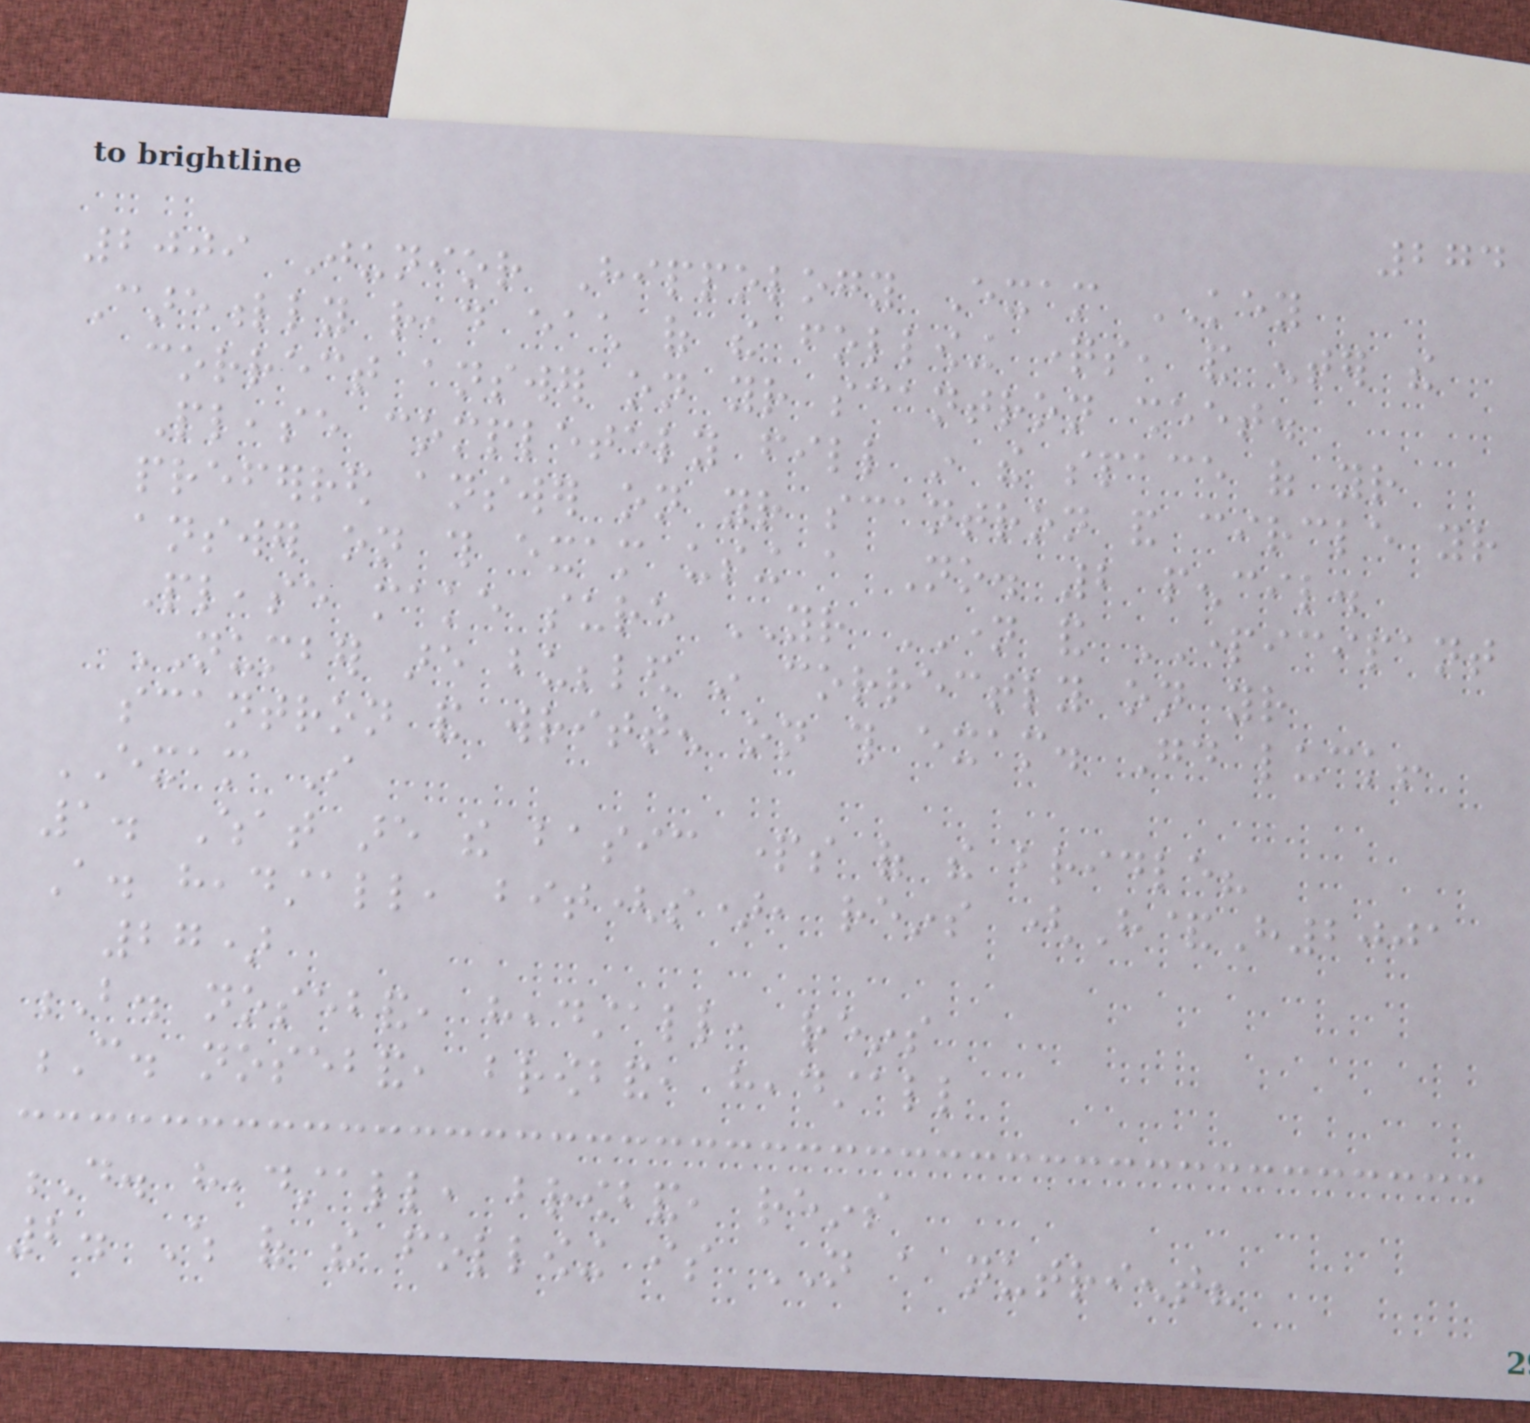274
2009 Junior Hippology Exam KEY
Carefully read each of the following questions, and enter the
correct answer on your scantron sheet.
Please completely fill in the space of your
preferred answer on your scantron and circle your
answer on this exam using a No. 2 pencil.
Please make sure YOUR NAME and PARTICIPANT
NUMBER are bubbled in correctly on your
scantron and written on this exam. Good luck!
EXAM I
1. What are the basic parts of the bridle?
A. headstall, bit(s), reins (H&H2001
27)
B. noseband, headstall, reins
C. noseband, browband, headstall
D. headstall, browband, reins
2. Which of the following is NOT a nutrient?
